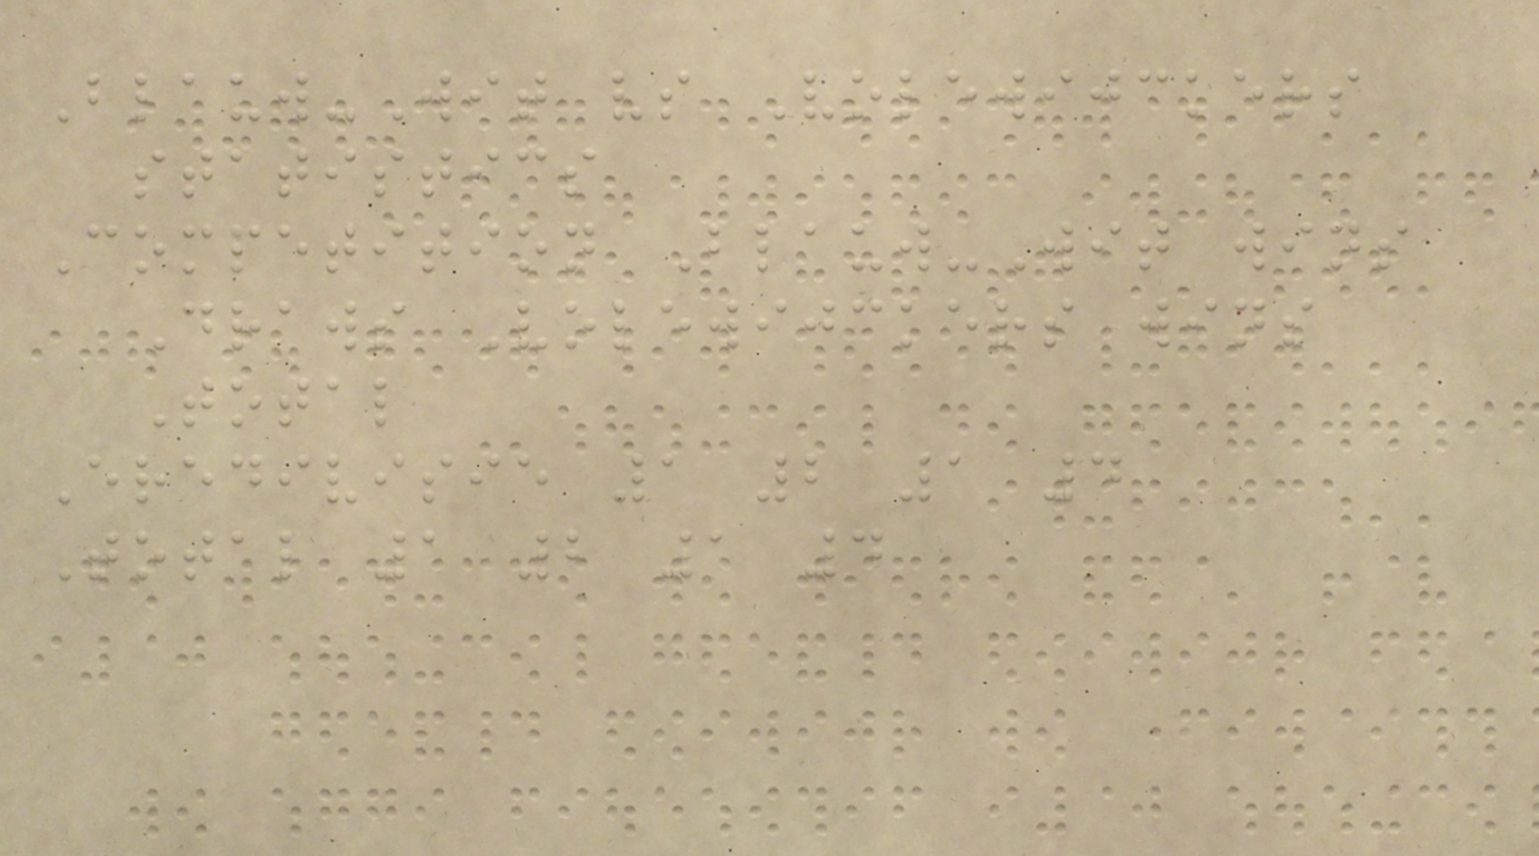Blauw-Wit vs Volewijckers
statistics
Competition Blauw-Wit wins
Draws Volewijckers wins
Total
Eredivisie 1 2 1 4
Total 1 2 1 4
